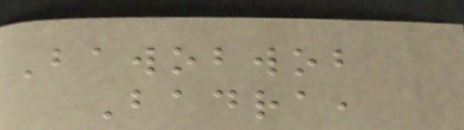Bawobwob
Badra,
